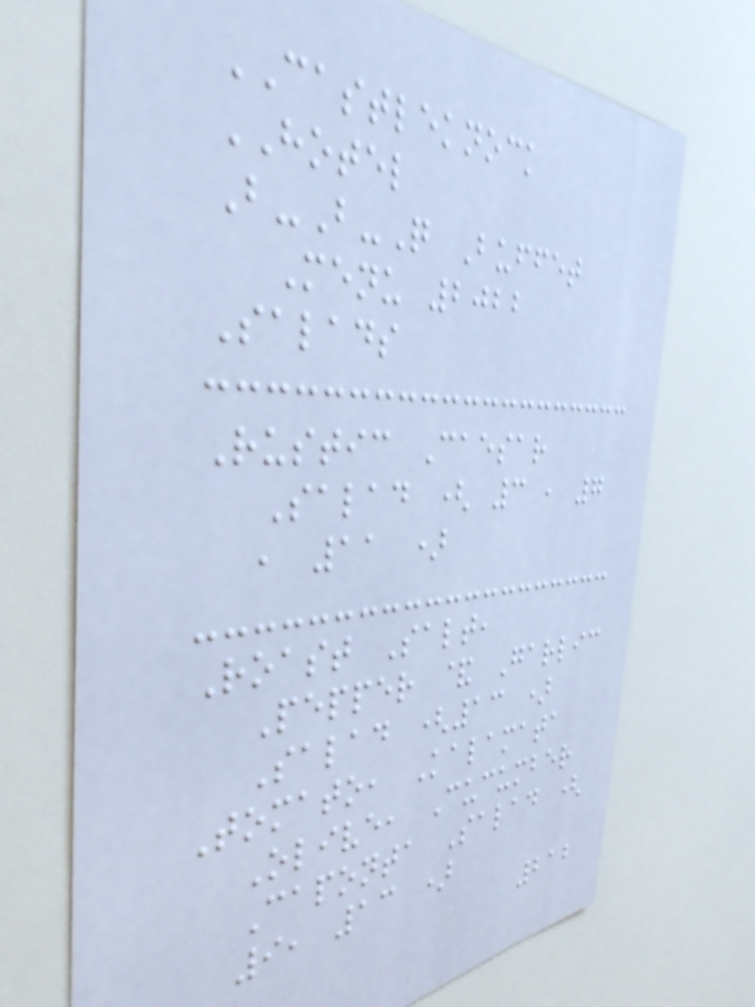CASTLEKNOCK
HOTEL
B-B-Q Buffet
Menu 2022
Salads
Rustic Caesar
Salad ( 3 , 7
, 11 )
Roast Salt,
Pepper & Garlic
Salad (13 )
Tomato, Kalamata
Olive, Cucumber
Caponta Salad (
9, 13 )
212
